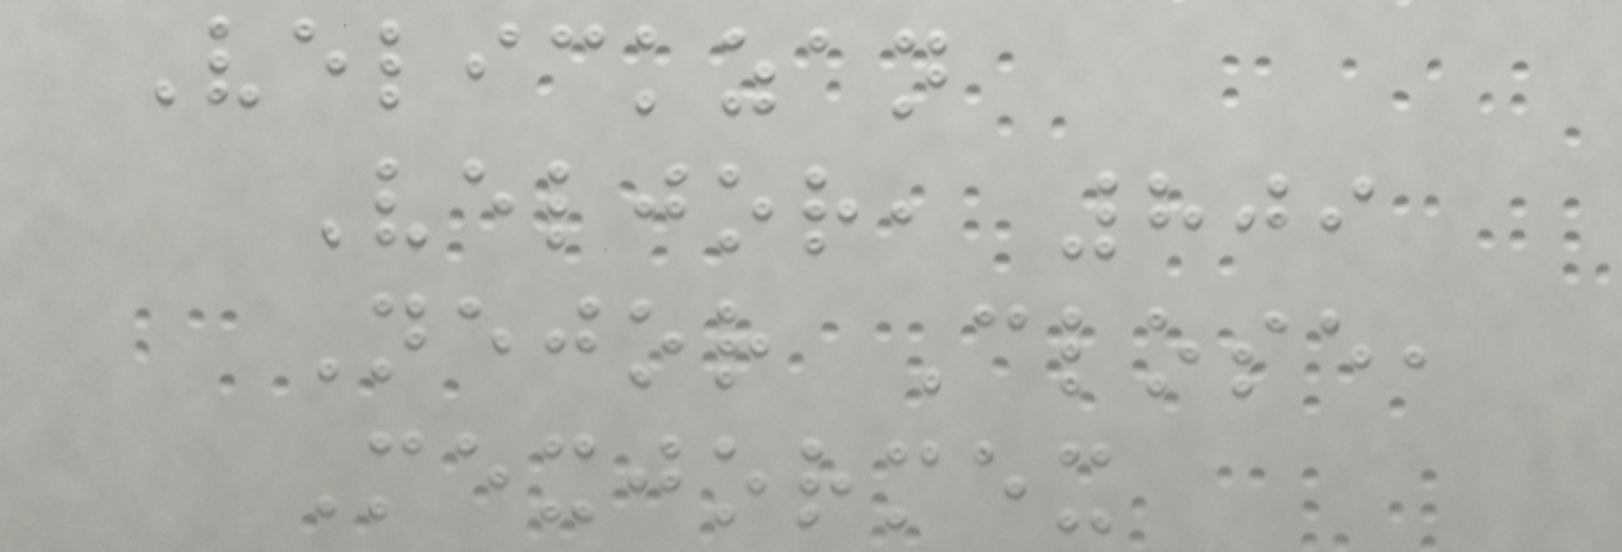Velickzan
Veljor, 809
Nejor Close,
Mexjormex
